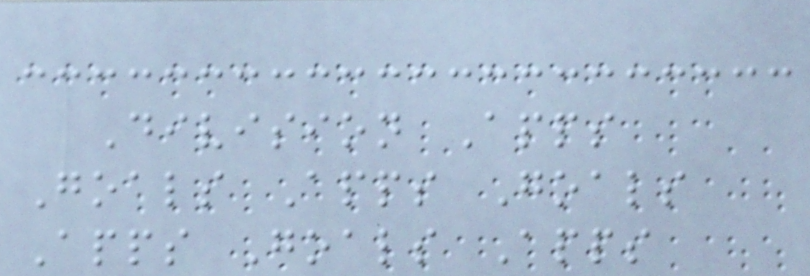Division Apps
Goals Apps Goals
Apps Goals Apps
